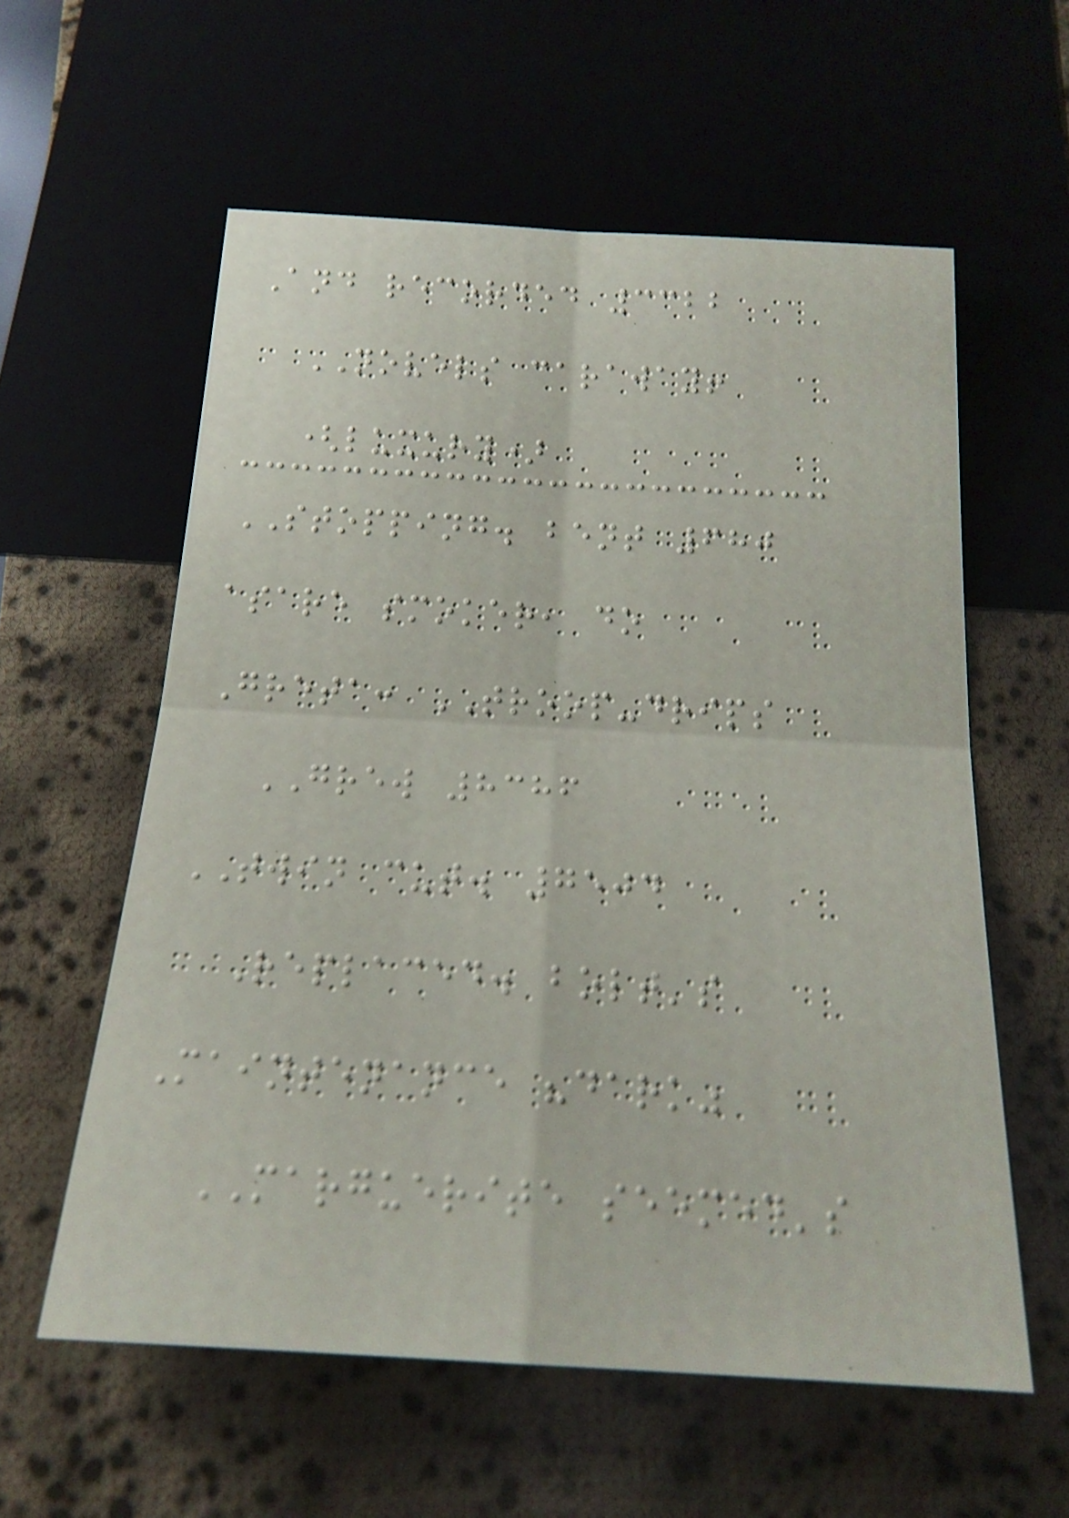And recorded 3322
NOVELS caraway!
(luxury)
STOPPING. bent 680
asare smoker, do
Greta: TROOP-drips
GREW 8386
TWIN cut. 7504
Replaced. bolt's
Maintenance "dark"
MARGUERITE seemed's
